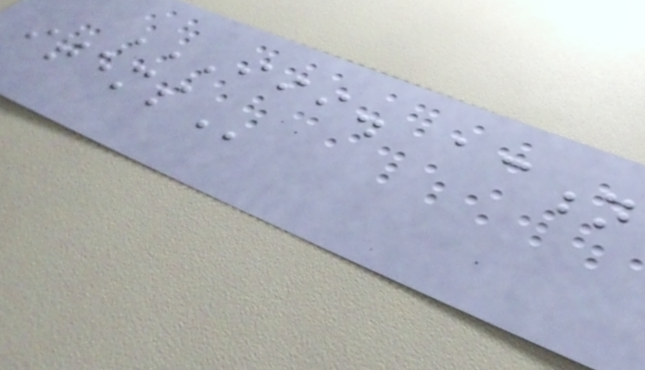III. ACTION
ITEMS
